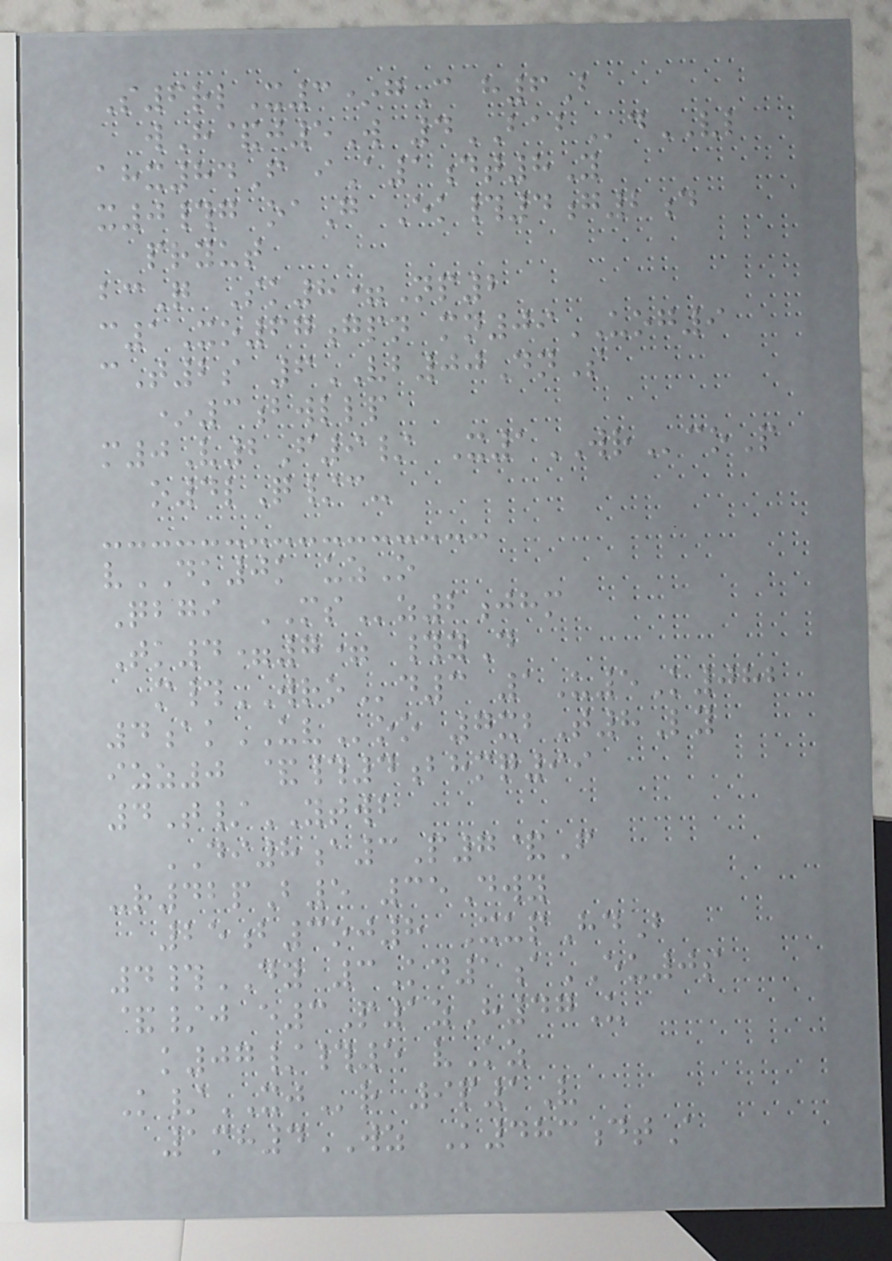S6rlX3*gC h6B
wH&j5W 4BABdVL
ahx84F iA1dt8Y
x0#g oaG Ek#4g2d
pryut
bcQ Sk8=Np2
c1Xo67gpn mn09UOG9
cT2s 6VB00DnS
*3bwllp
m0V2F9/ X1WRcoP
o4lQ/c-
vDK0k uzO
Qbgi MSz2jhm
Tk4=7= #yD
m#WROd3 1U5K082
4akUVoo 7xbT8Ly
izz0 &#4bhmq99
4T/YTWB
DI8a3P7&F
-r42pB5 35Dwy
25b3oj8 XupHdB
4#DY 3Kd1aEU0s
&/j e3P1zH47U
k07/#5 vKz
K/XJr 9p1V
1mh4WZ K483dtA
